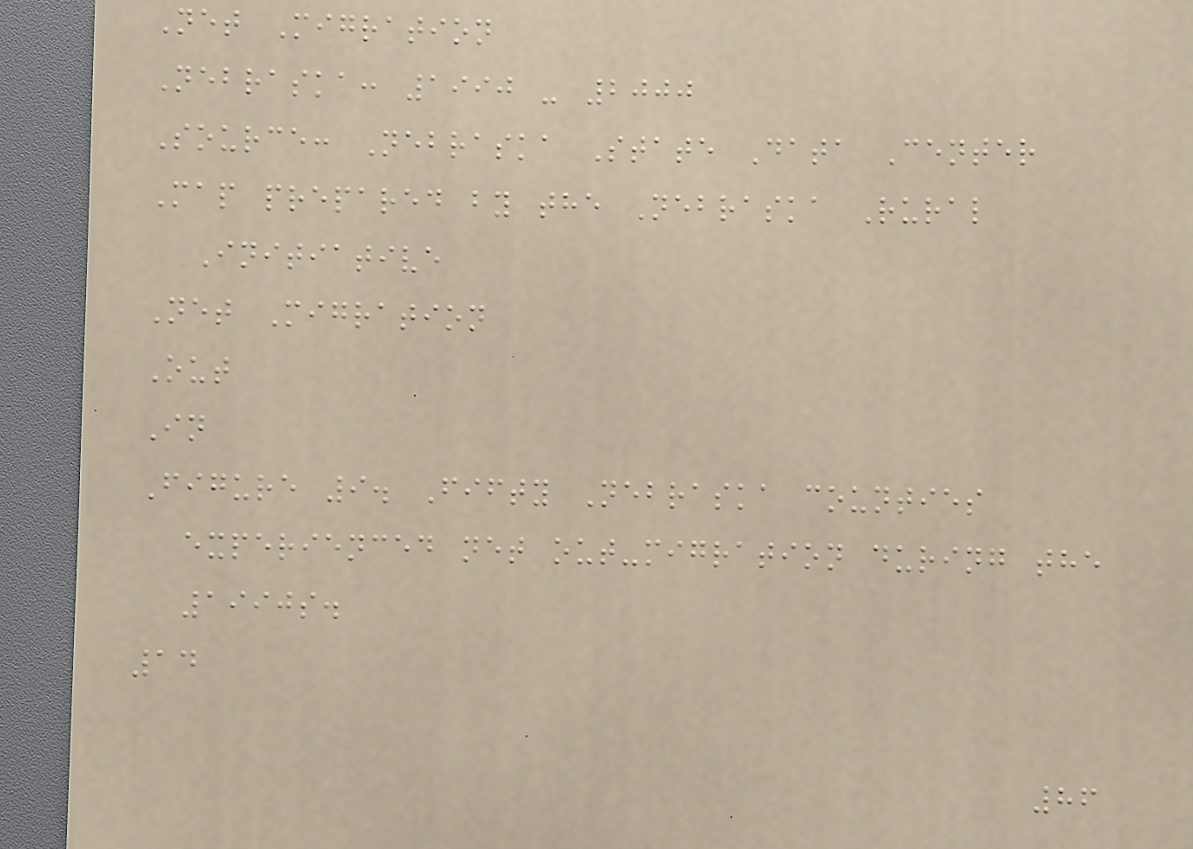Net Migration
Nebraska: 1990 - 2000
Source: Nebraska State Data Center
Map prepared by the Nebraska Rural
Initiative
Net Migration
Out
In
Figure 9. Fifty Nebraska counties
experienced net out-migration during the
1990s.
14
86
